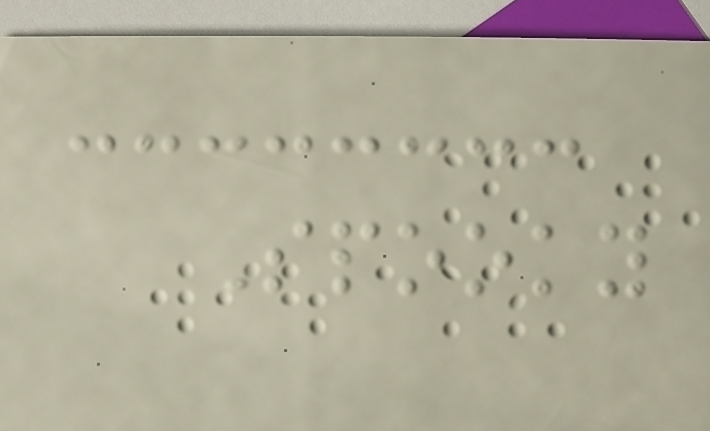Spooky
